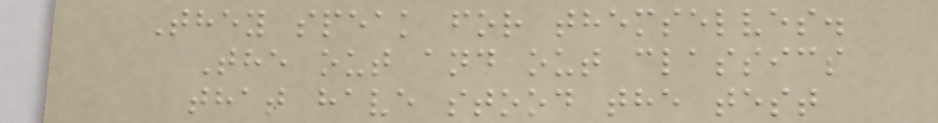They speak for themselves.
The out and out classics
that have stood the test
